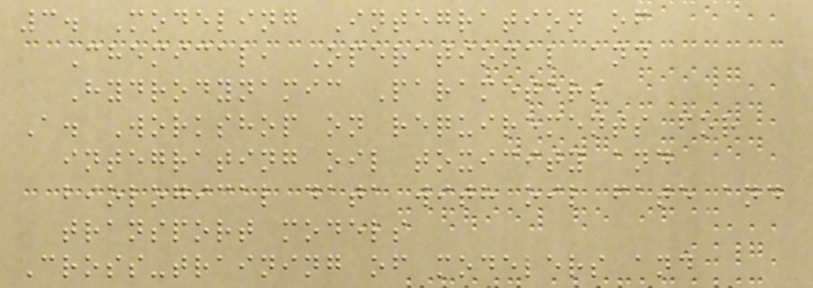3. Modeling Integration of
Chemical, Operational and
Hydrodynamic Parameters
A. Workshop on requirements for
integrating oil toxicity and
biological data with oil fate and
transport models
Cross-training of modelers and
